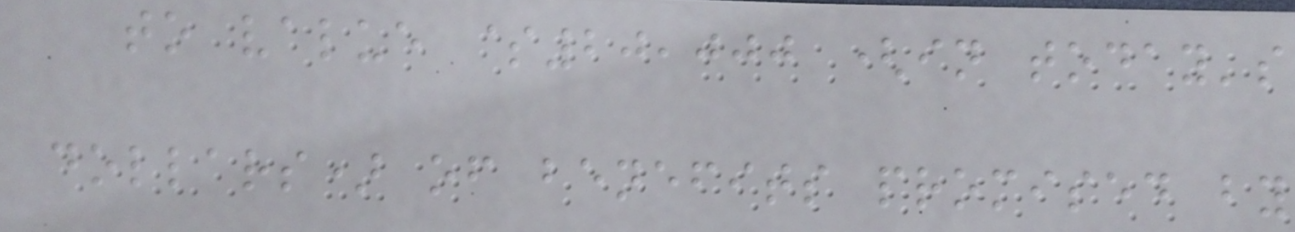to value $20,000 (in today's
dollars) of benefits promised by
